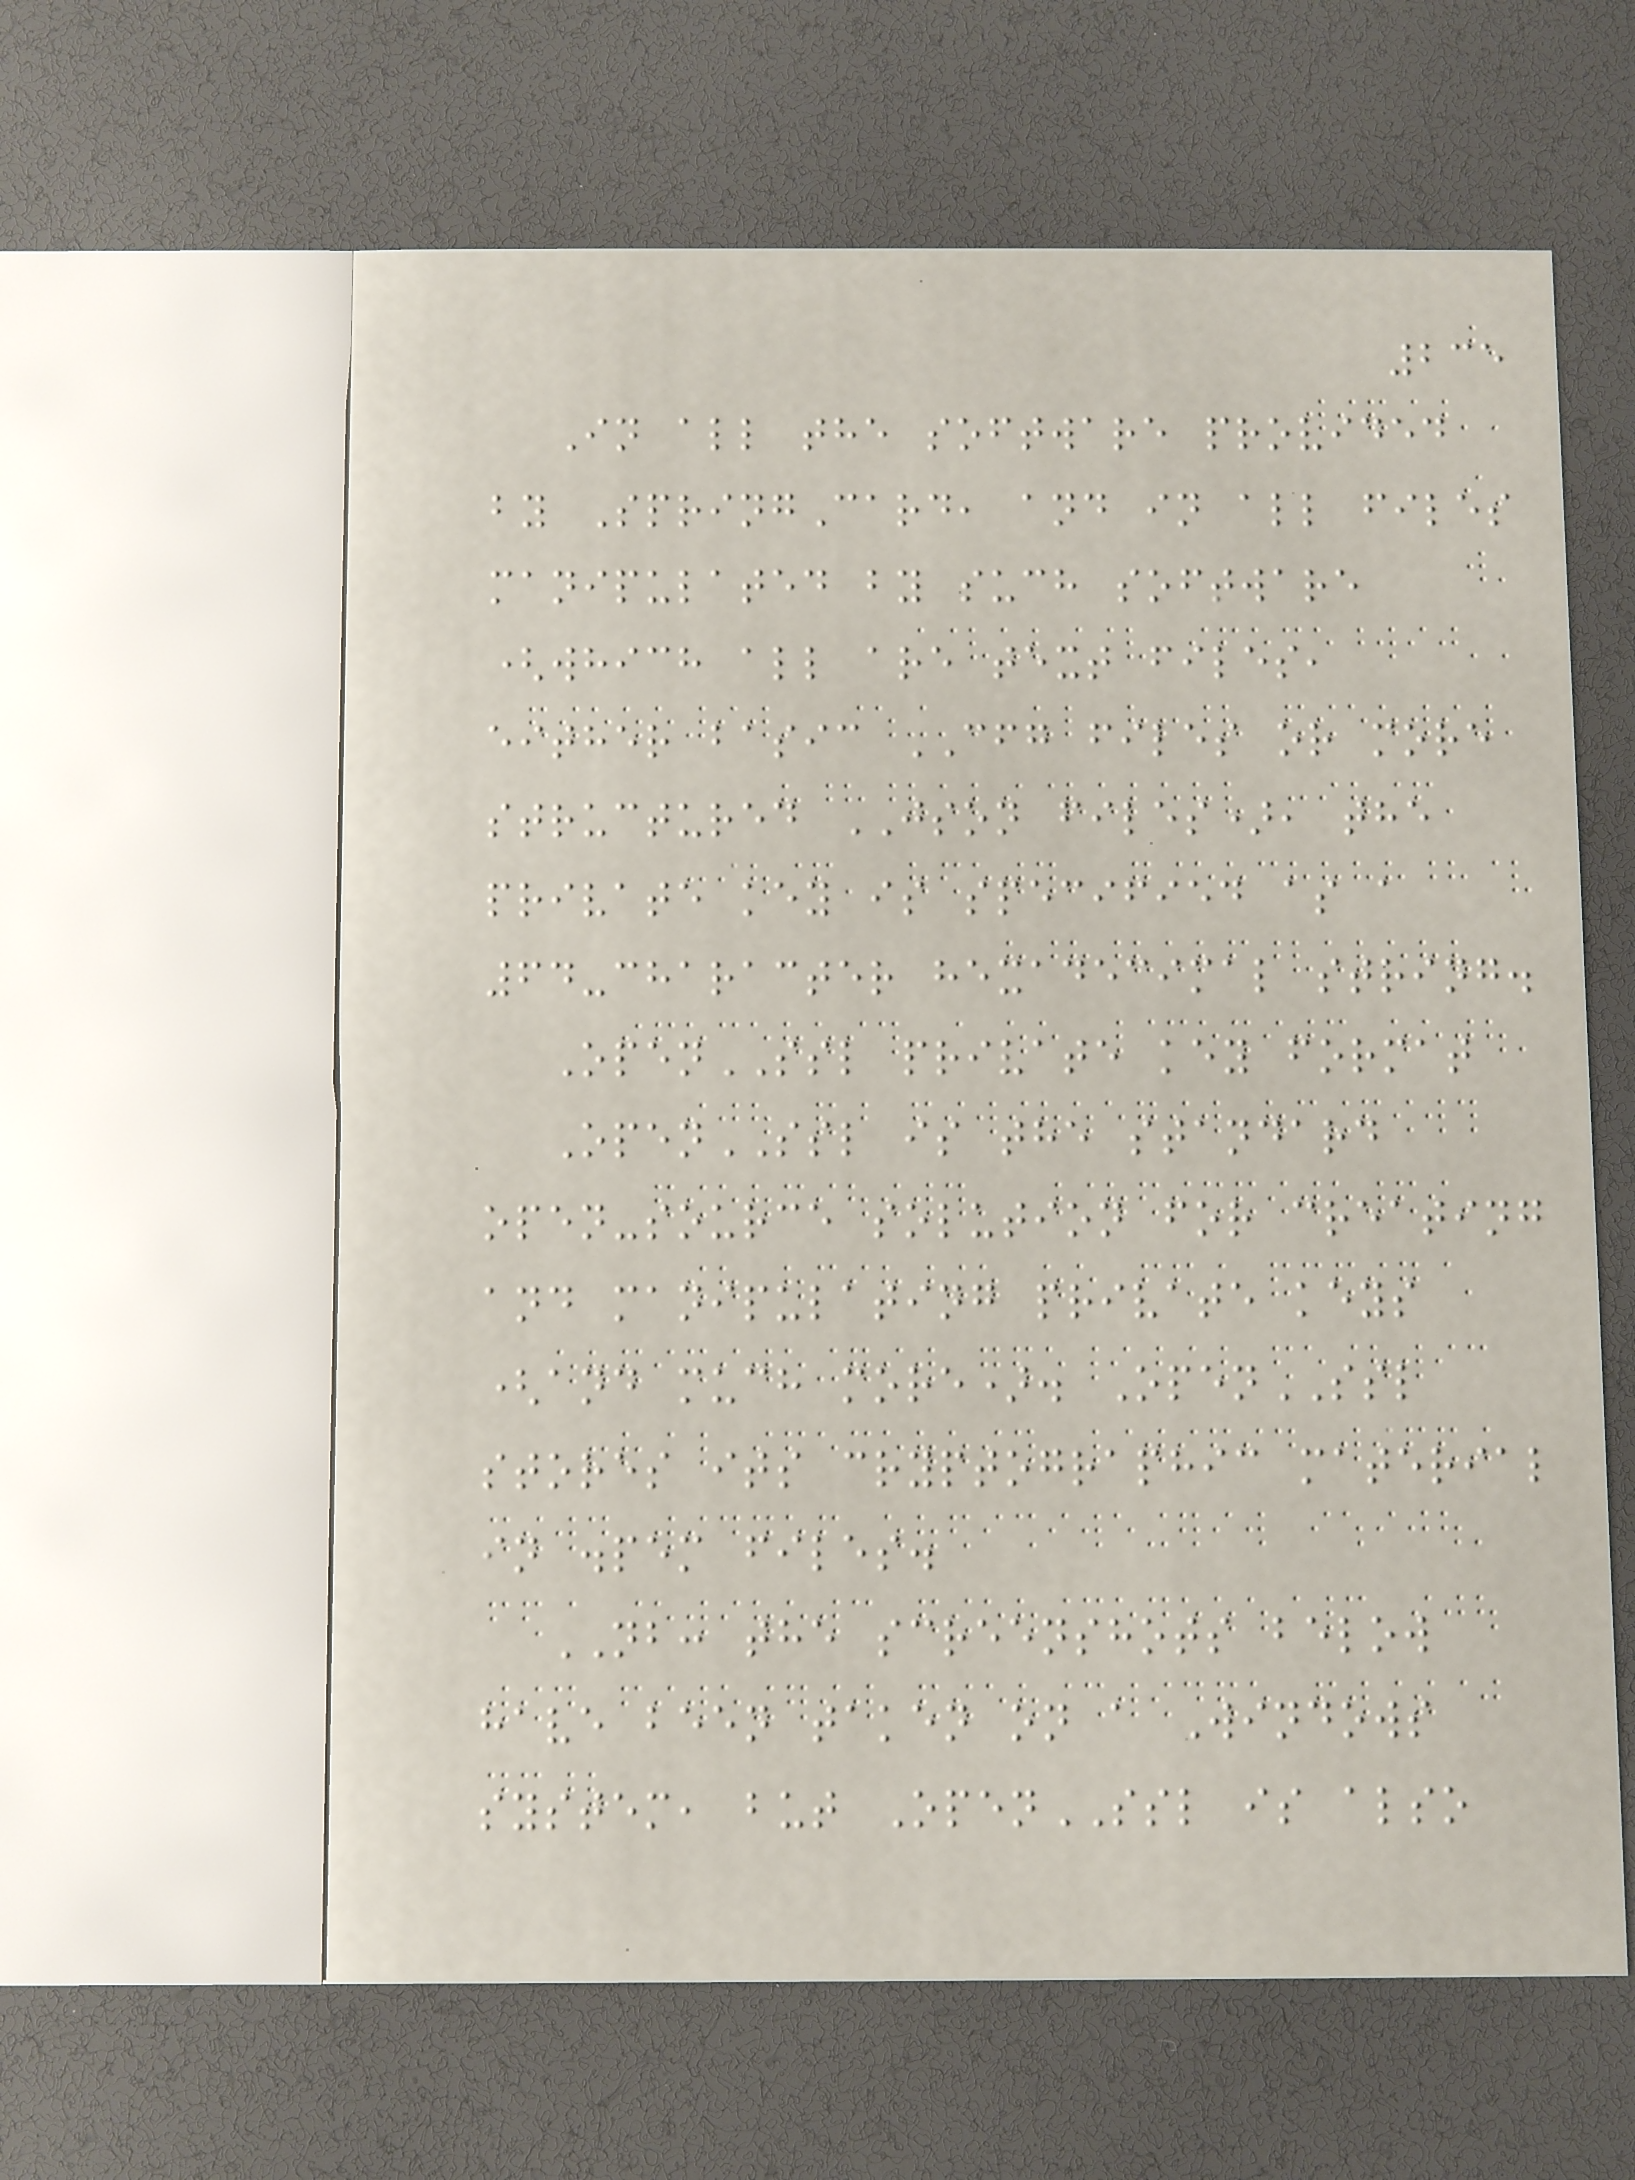235
In all the software provided
by SpringCard, and in all files
manipulated by such software
(which all are text files,
either basic CFG files or more
structured JSON files), the
private key is specified as a
64-character hexadecimal string.
OpenSSL private key format
OpenSSL is the standard
open-source solution for creating
and manipulating private keys
(and much more). OpenSSL
stores its cryptographic material
in .pem files.
NB: the screenshots below
have been taken on a Windows
system, but OpenSSL is also
